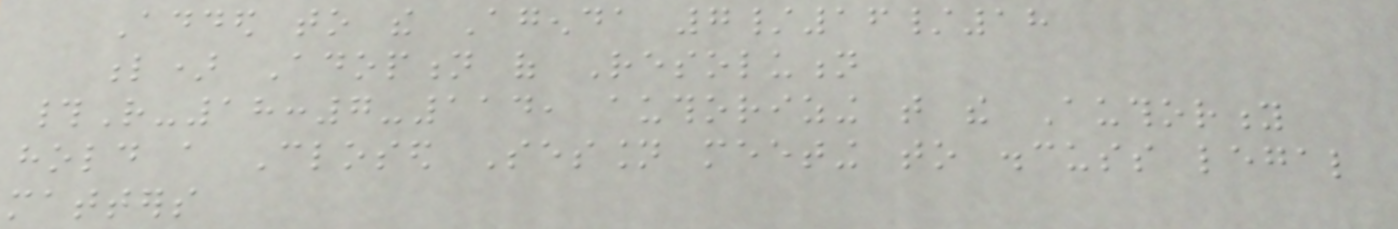Added to the Agenda 7/16/18
l) Adoption of Resolution
#R-18:7-114, authorizing that the Authority
hold a Closed Session meeting to discuss legal
matters
